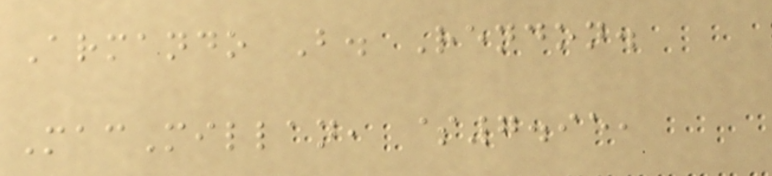Armando B. Rendon.
MacMillan, $7.95,
